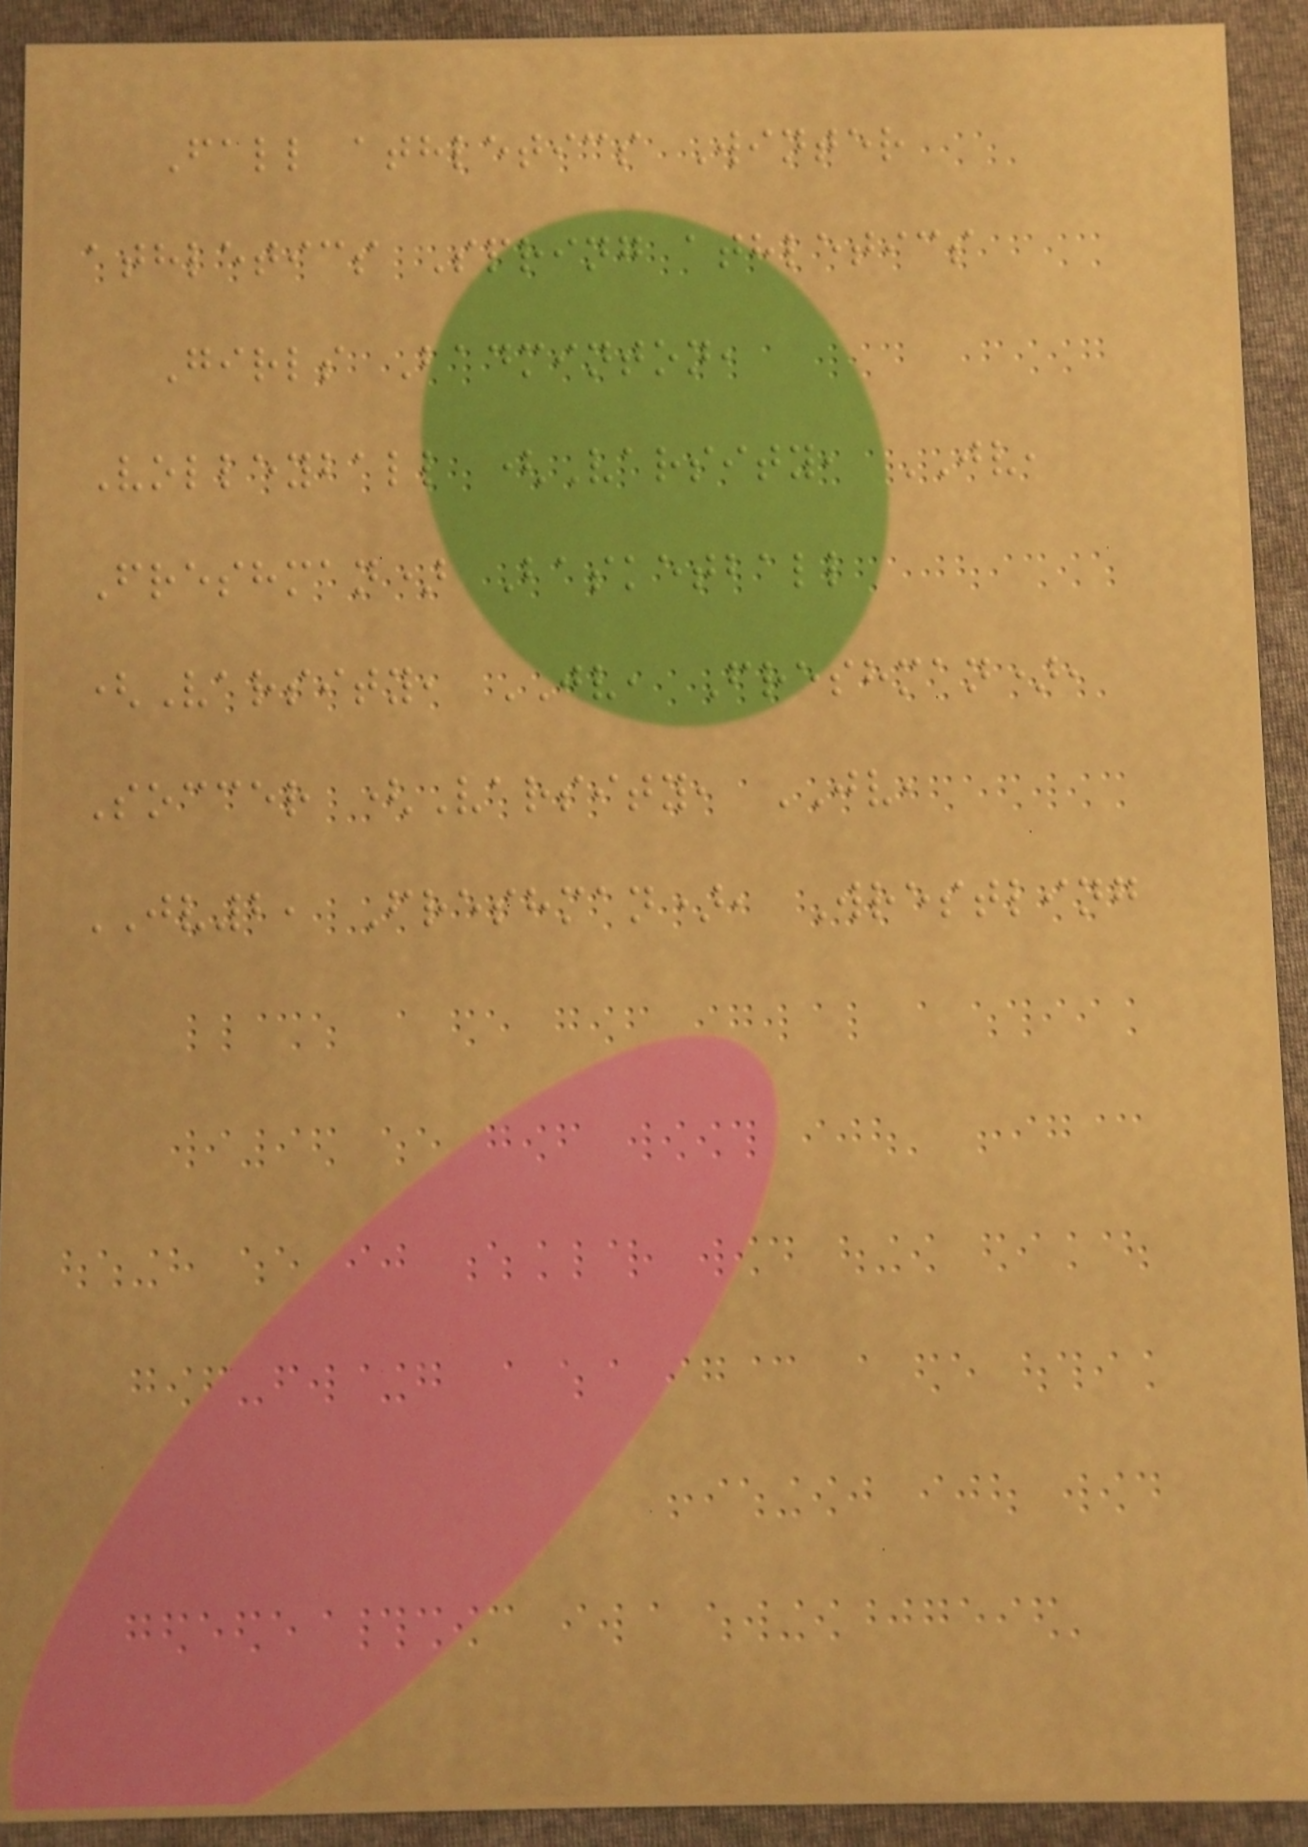Fall athletics Winter
athletics Spring athletics
Girls Badminton,
Volleyball (Varsity, JV,
Freshman) Basketball
(Varsity, JV, Freshman),
Soccer (Varsity, JV,
JV2, Freshman), Wrestling
